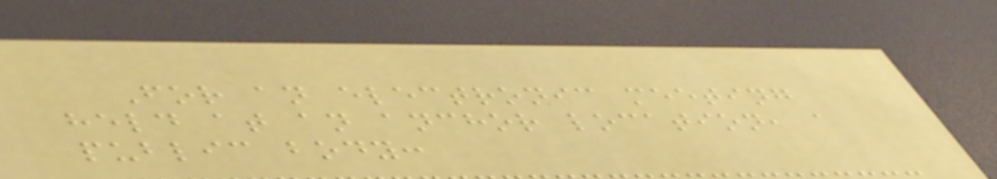For an electronic meeting
held at an anchor location, a
public body:
